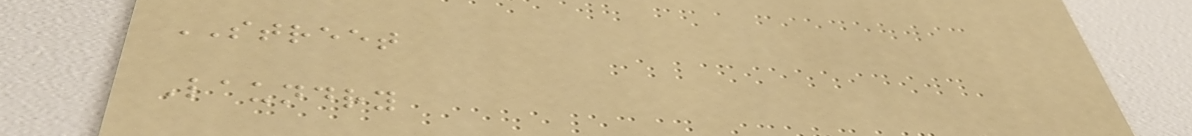STREET
Laundry
